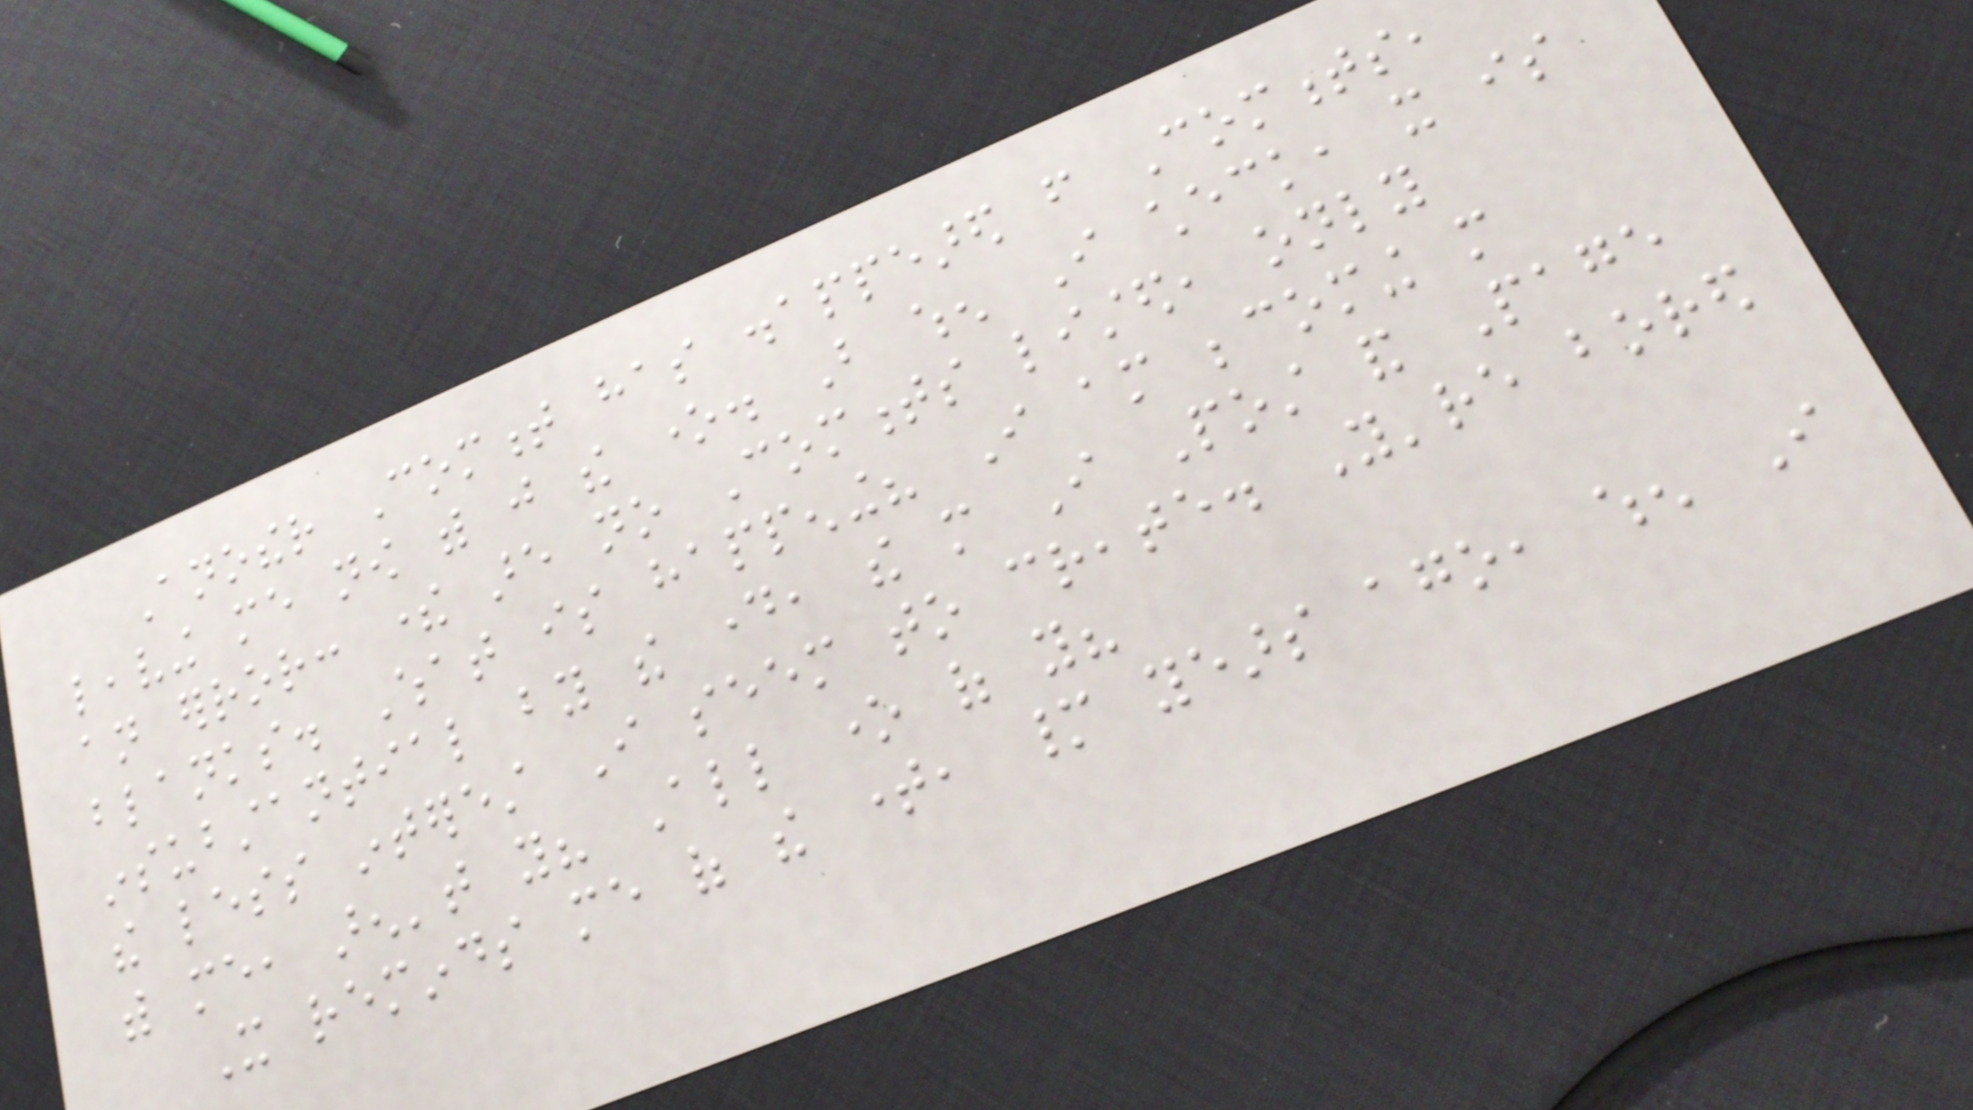Another Comment has disappeared from Comments,
leaving me now with just the one. But when I check, it is
an error: there are no Comments listed, only
blanks. What is happening? I am becoming more
insubstantial by the day, the more I Post and Page
the less interest I seem to create. You're bored
with me, aren't you? All one of you?
It reminds me of the time, many years ago, when I
